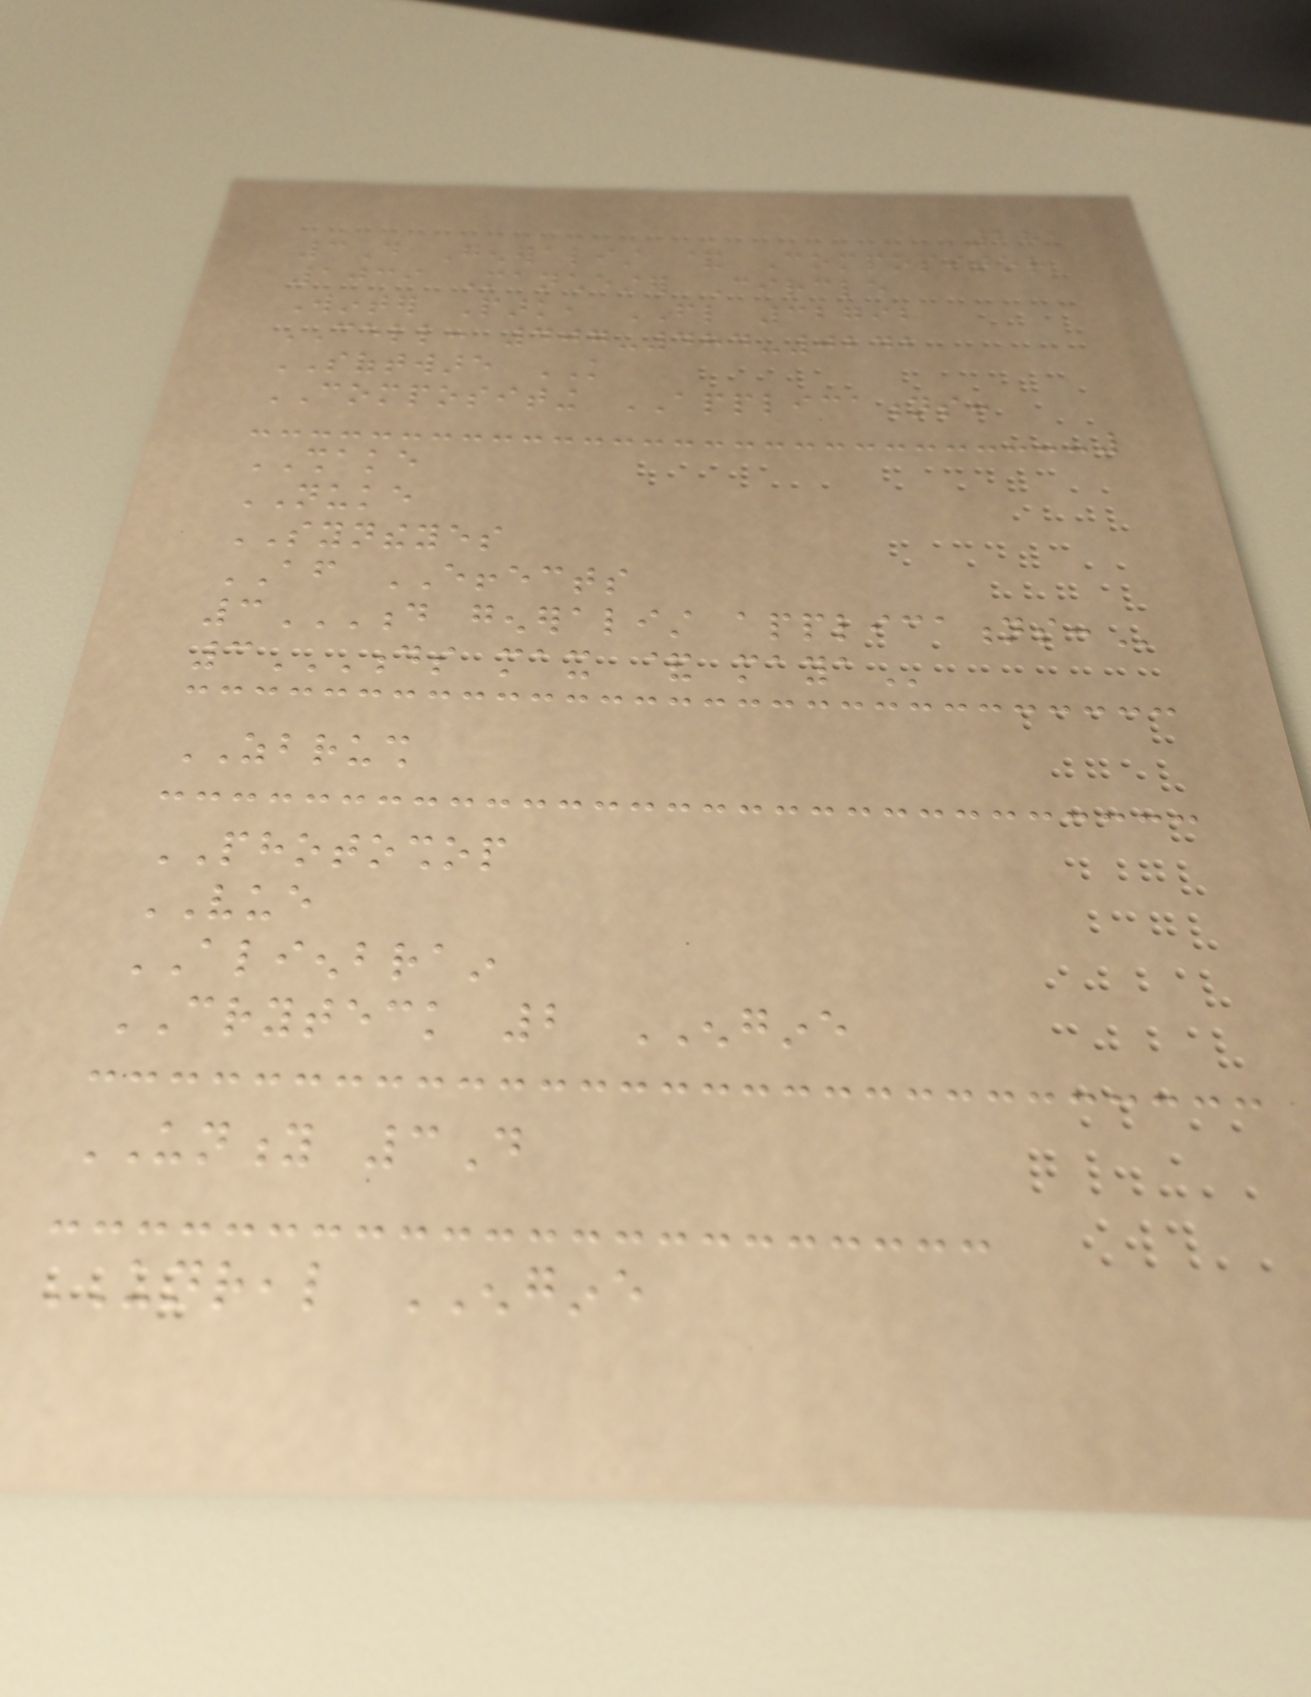281
3D Generalist & Compositor
1039 Manchester Circle
Winter Park, FL 32792
CELL: 407-484-0242
SOFTWARE KNOWLEDGE
COMPOSITING APPLICATIONS:
SHAKE
NUKE
SYNTHEYES
AFTER EFFECTS
3D GENERALIST APPLICATIONS:
3DS MAX & MAYA
ZBRUSH
PHOTOSHOP
VUE
ALIENBRAIN
CRYTECK 2 ENGINE
UNITY 3D
UNREAL ENGINE
